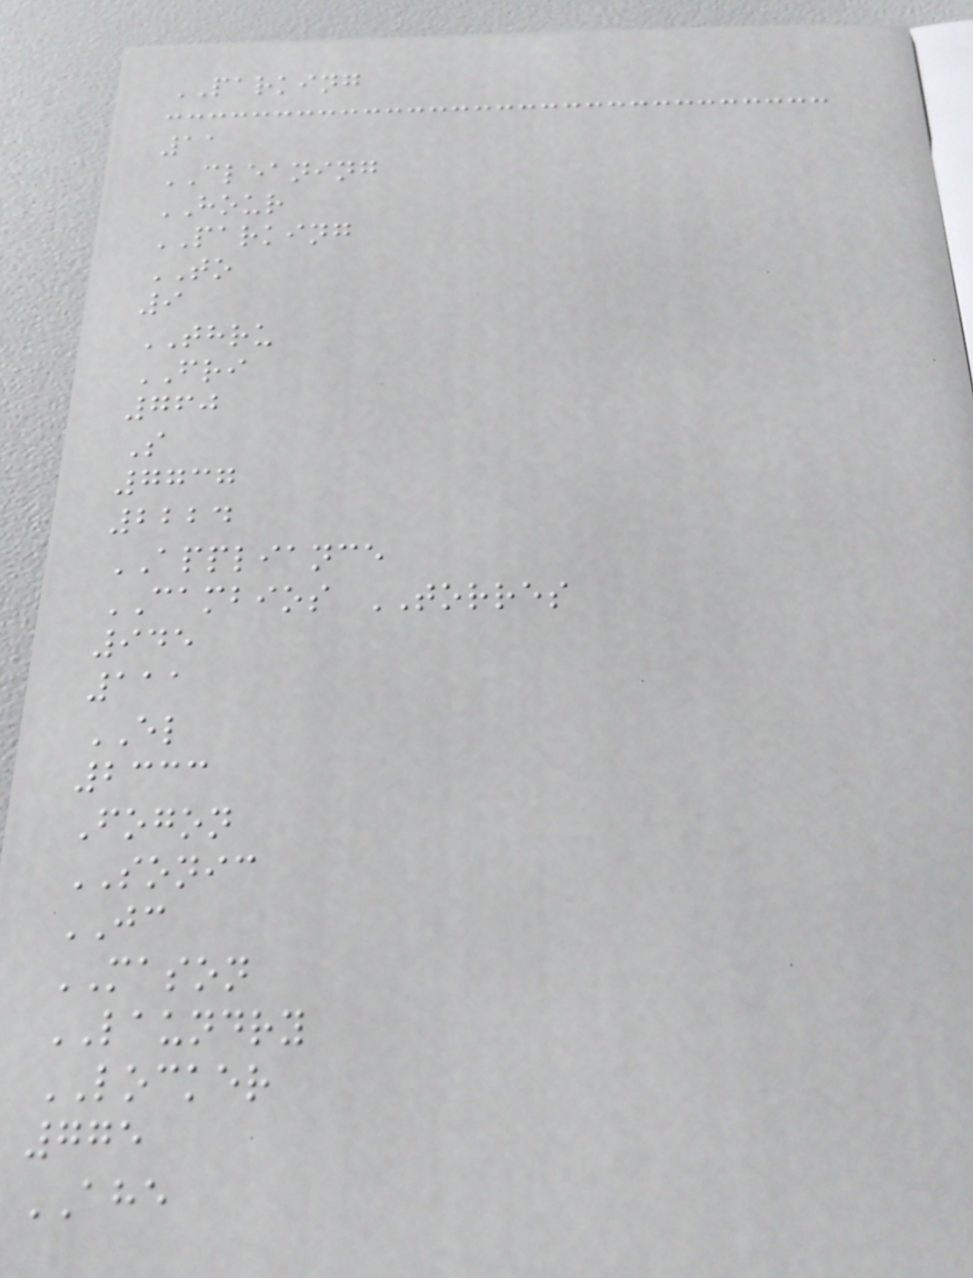PARKING
11
CLEANING
HOUR
PARKING
TO
9
THRU
FRI
760
S
7737
2224
APPLIANCE
CAMBIOS TORRES
945
111
EL
2333
Fogon
SONIC
JC
MASON
LAUNDRY
LOCKER
775
AHE
